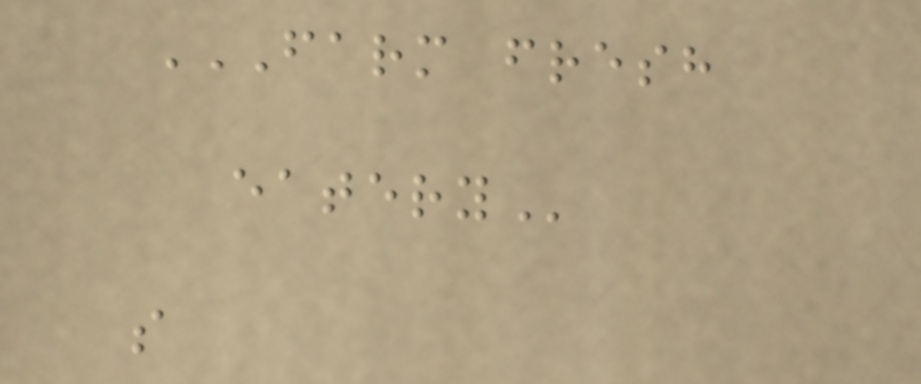FARM FRESH
EATERY
s
